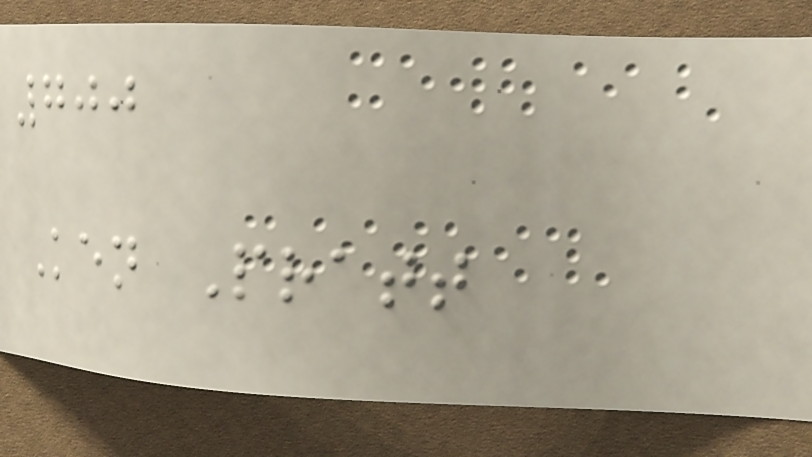700
Ken Pratt
